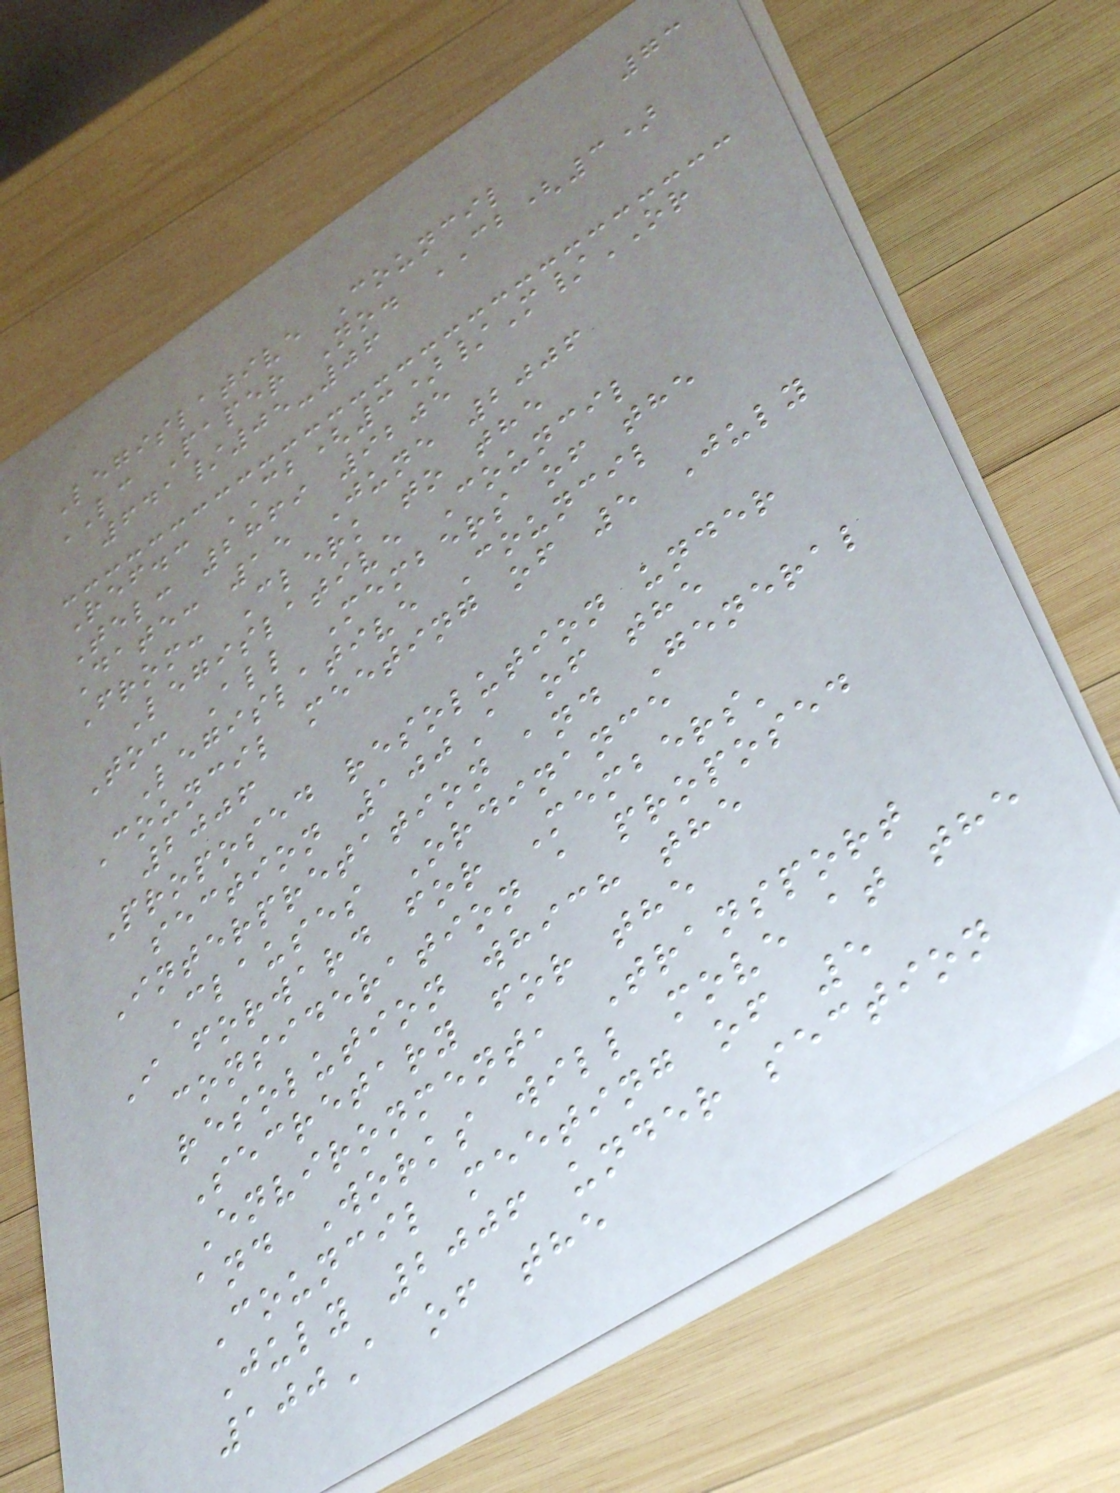73
Legislative Council
LC Paper No. CB(3)
641/05-06
Ref.: CB(3)/M/OR
Tel: 2869 9205
Date: 15 June 2006
From: Clerk to the
Legislative Council
To: All Members of the
Legislative Council
Council meeting of 5 July
2006
Proposed resolution under
section 100A of the
Interpretation and General
Clauses Ordinance
I forward for Members'
consideration a proposed
resolution which the
Secretary for the
Environment, Transport
and Works will move at the
Council meeting of 5
July 2006 under section
100A of the
